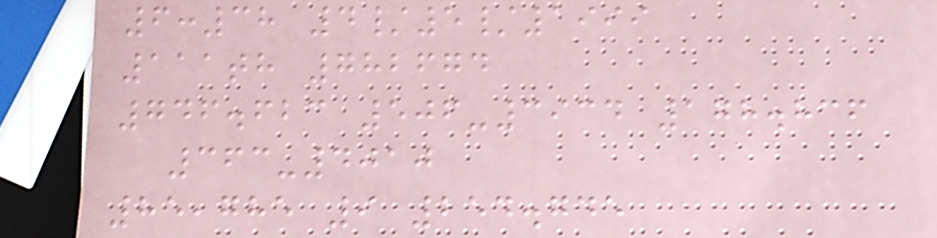6:38 4/5/1999
111th 782674
746.623 506-3934 178.836
363-4010
85,785 9 254.745
